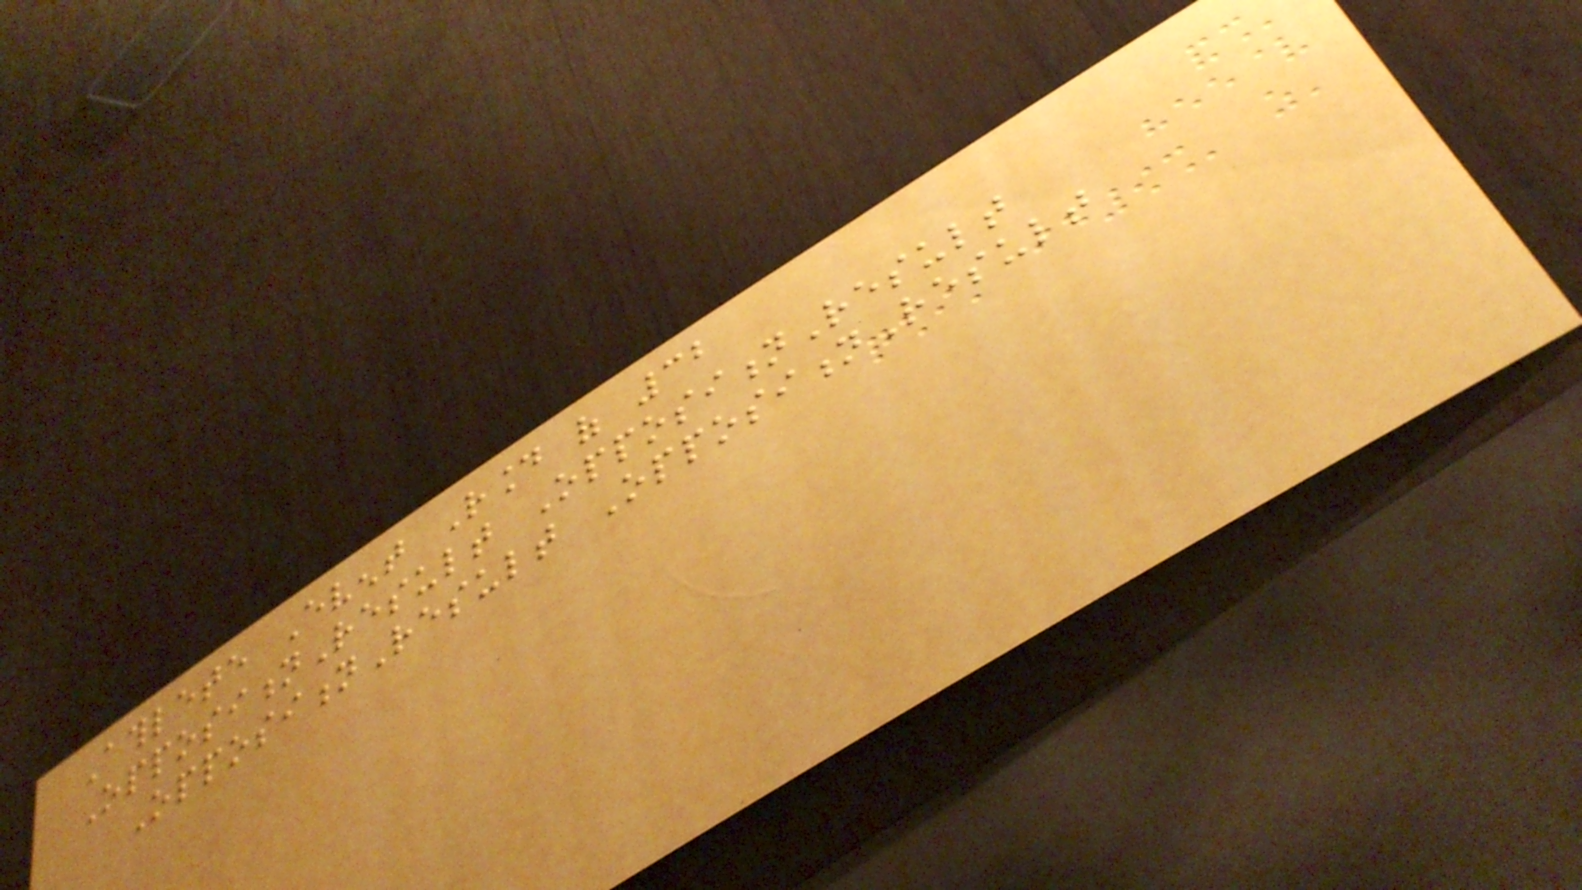Athlete Event Round of 32
OppositionResult OppositionResult
OppositionResult OppositionResult
